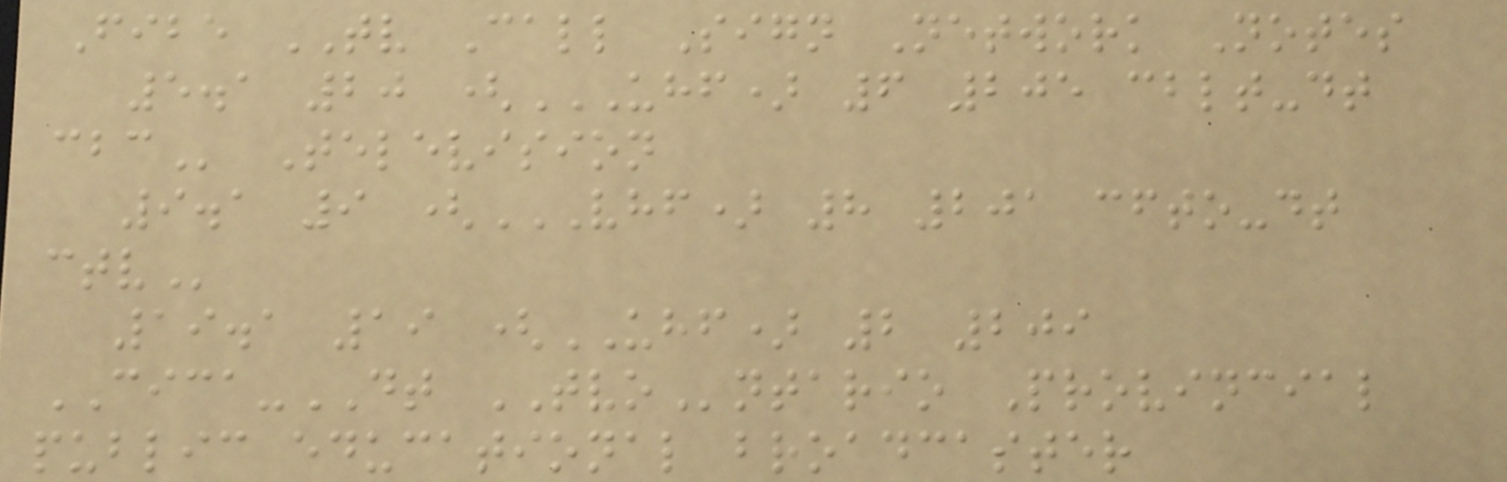Fibe TV Call Sign Network Notes
5.1 20 (UHF) 6 205 CBLT-DT
CBC Television
9.1 9 (VHF) 8 201 CFTO-DT
CTV
19.1 19 (UHF) 2 209
CICA-DT TVOntario Provincial
public educational broadcaster
